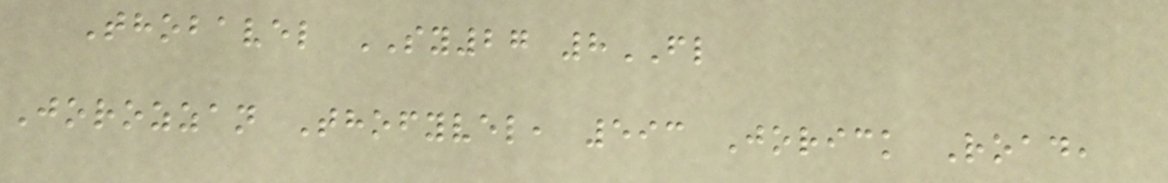Thobavel SY27 8FL
Jorozzan Thofyvel, 593 Jorick Road,
